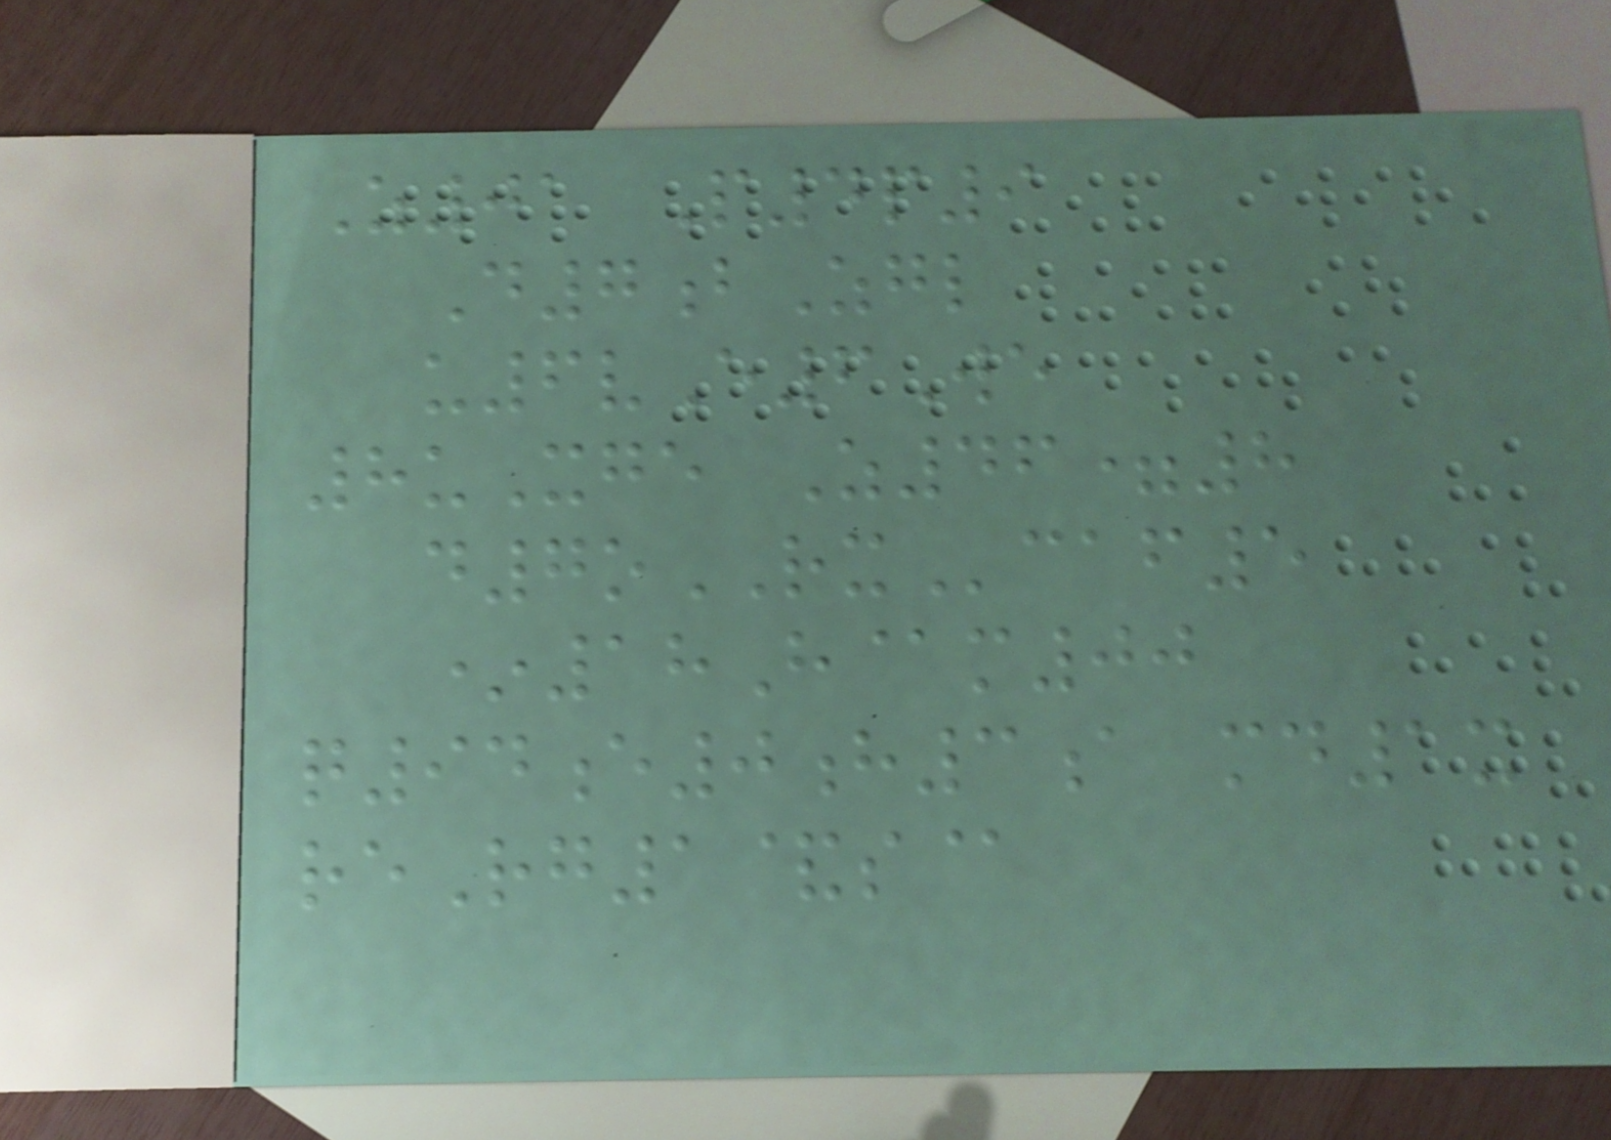Z01 P4p9
D7bZgl
u6vE6We
8uXge Z46=8
d7oRXcaf5
*18H@m00
q94e0h3a md1x
reRg1&s@
